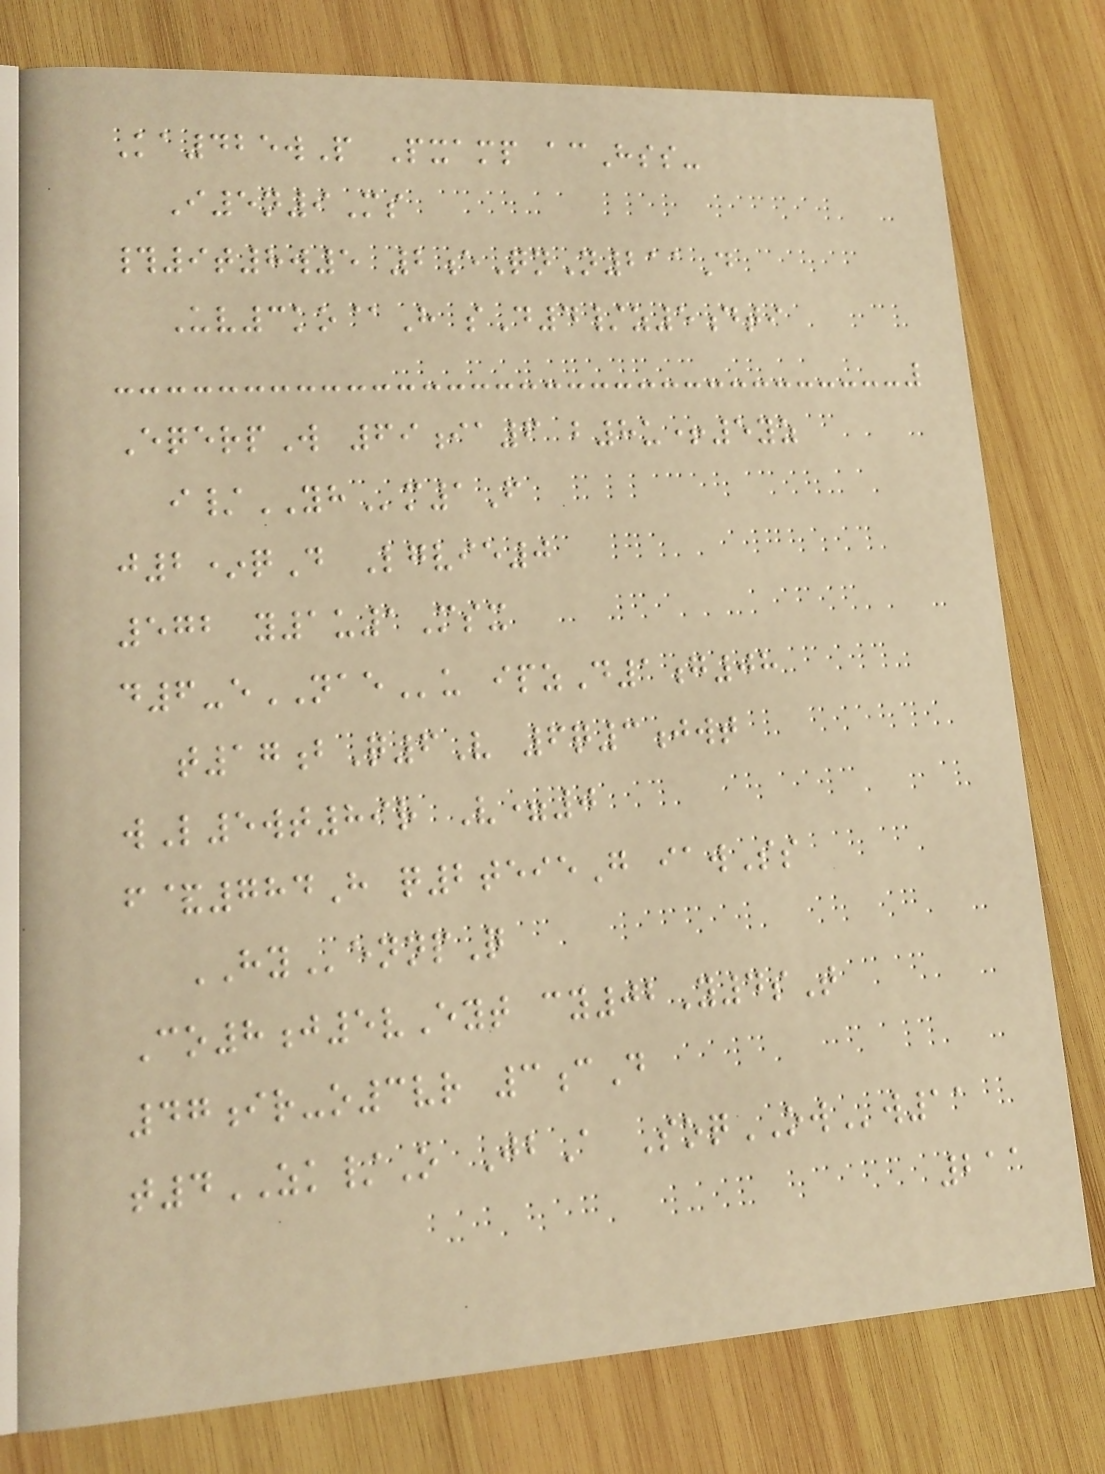Ka425wP Pxamp acHss-
I5n9Ms
#9t8w5 2eQnN211D
Uv3ko@H sD4/z5dti
EqerpW 69ia6 b8u+5yz
i/YHm1F
j2*qD Lgvie0
572 y1u1Msx
d6-eNAEu ipzD1g08
t17bQ6V 6q3jwt
wL5wt89r V=0
f&784H q2teieG iawSs
HYennpQ
Co8j5vEyt cy02Y4sT
47ir-o3vr 3cD
t4ZK/O JbA SoqOWw11
211
